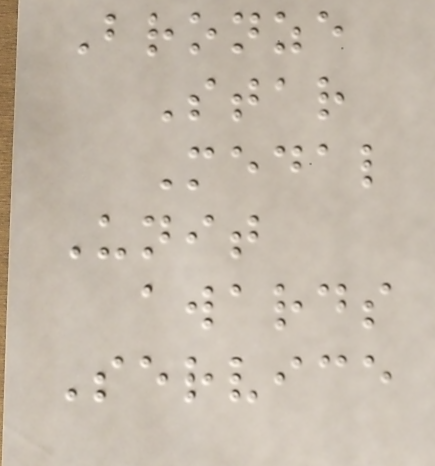Bronze
Star
Medal
Unit
awards
Service
